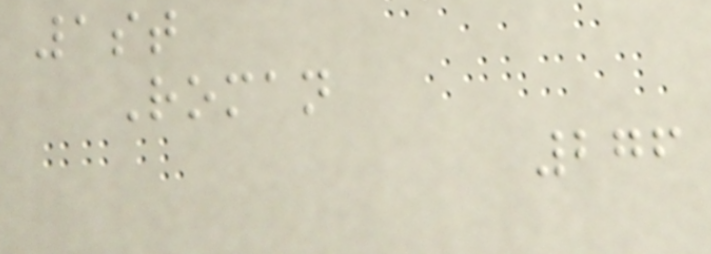1st
Roman
276
